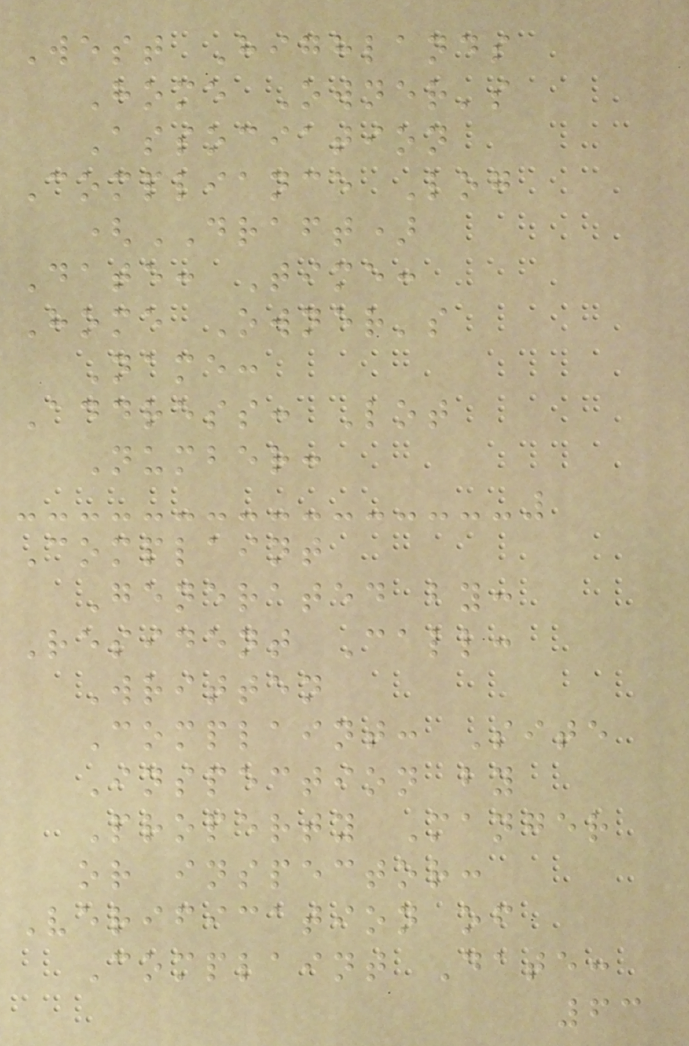West Highlands
Home Owner's
Association
Compliance Log
(DRAFT)
Date: Time:
Home Owner's
Name:
Address: Lot
Number:
Complaint
Generated by:
Resident Call:
Written
Complaint: Site
Inspection by
Property Manger
or inspector:
Verification of
Complaint Date:
63
